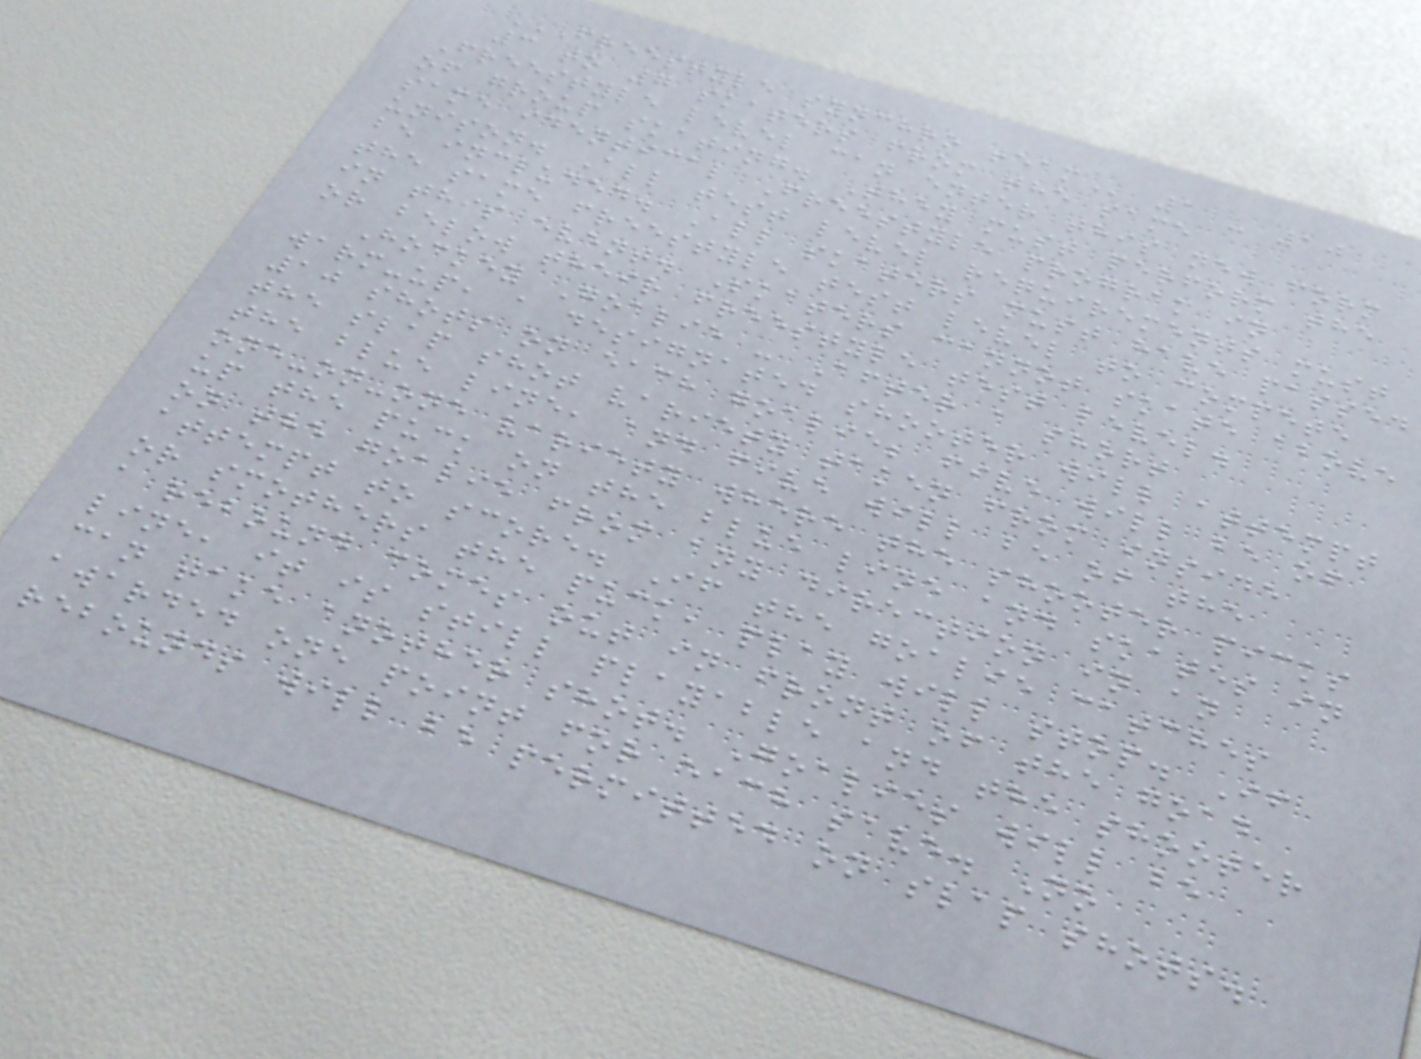FREESTYLE SYNCHRO TEAM 1 - 10
3 to 7 skaters from the same
Freestyle level can enter this new form
of group skating. They must perform the
same identical Freestyle program in
unison. All test level requirements must
be included. All skaters must have passed
the same freestyle test level to compete
in this event. Skaters cannot skate above
or below their freestyle test level.
Hockey Goalie - After a short
warm-up, a designated shooter will attempt
10 shots on each goalie; five will be of
the slap shot variety taken from inside
the blue line, and five will be of the
one-on-one variety where the shooter picks
up the puck on the blue line and skates in
on the goalie from any direction in an
attempt to score. If the goalie catches
or smothers the puck, play will stop. If
a rebound comes out in front of the goad
line, it is still playable and the shooter
can take another shot. Goalies will be
awarded one point for each save. No
rebounds will be permitted on slap shots.
